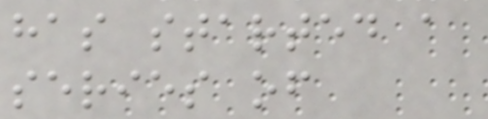has started a
series of
